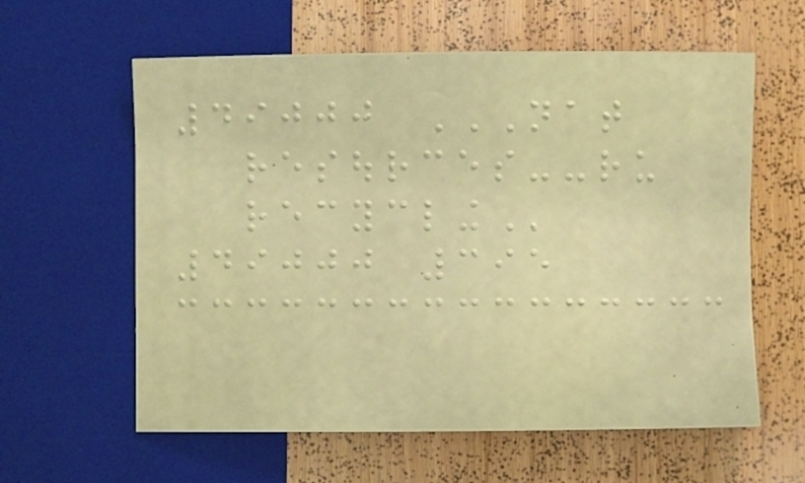49000 NAT
RESOURCES--RU
RECYCLING
49000 395
